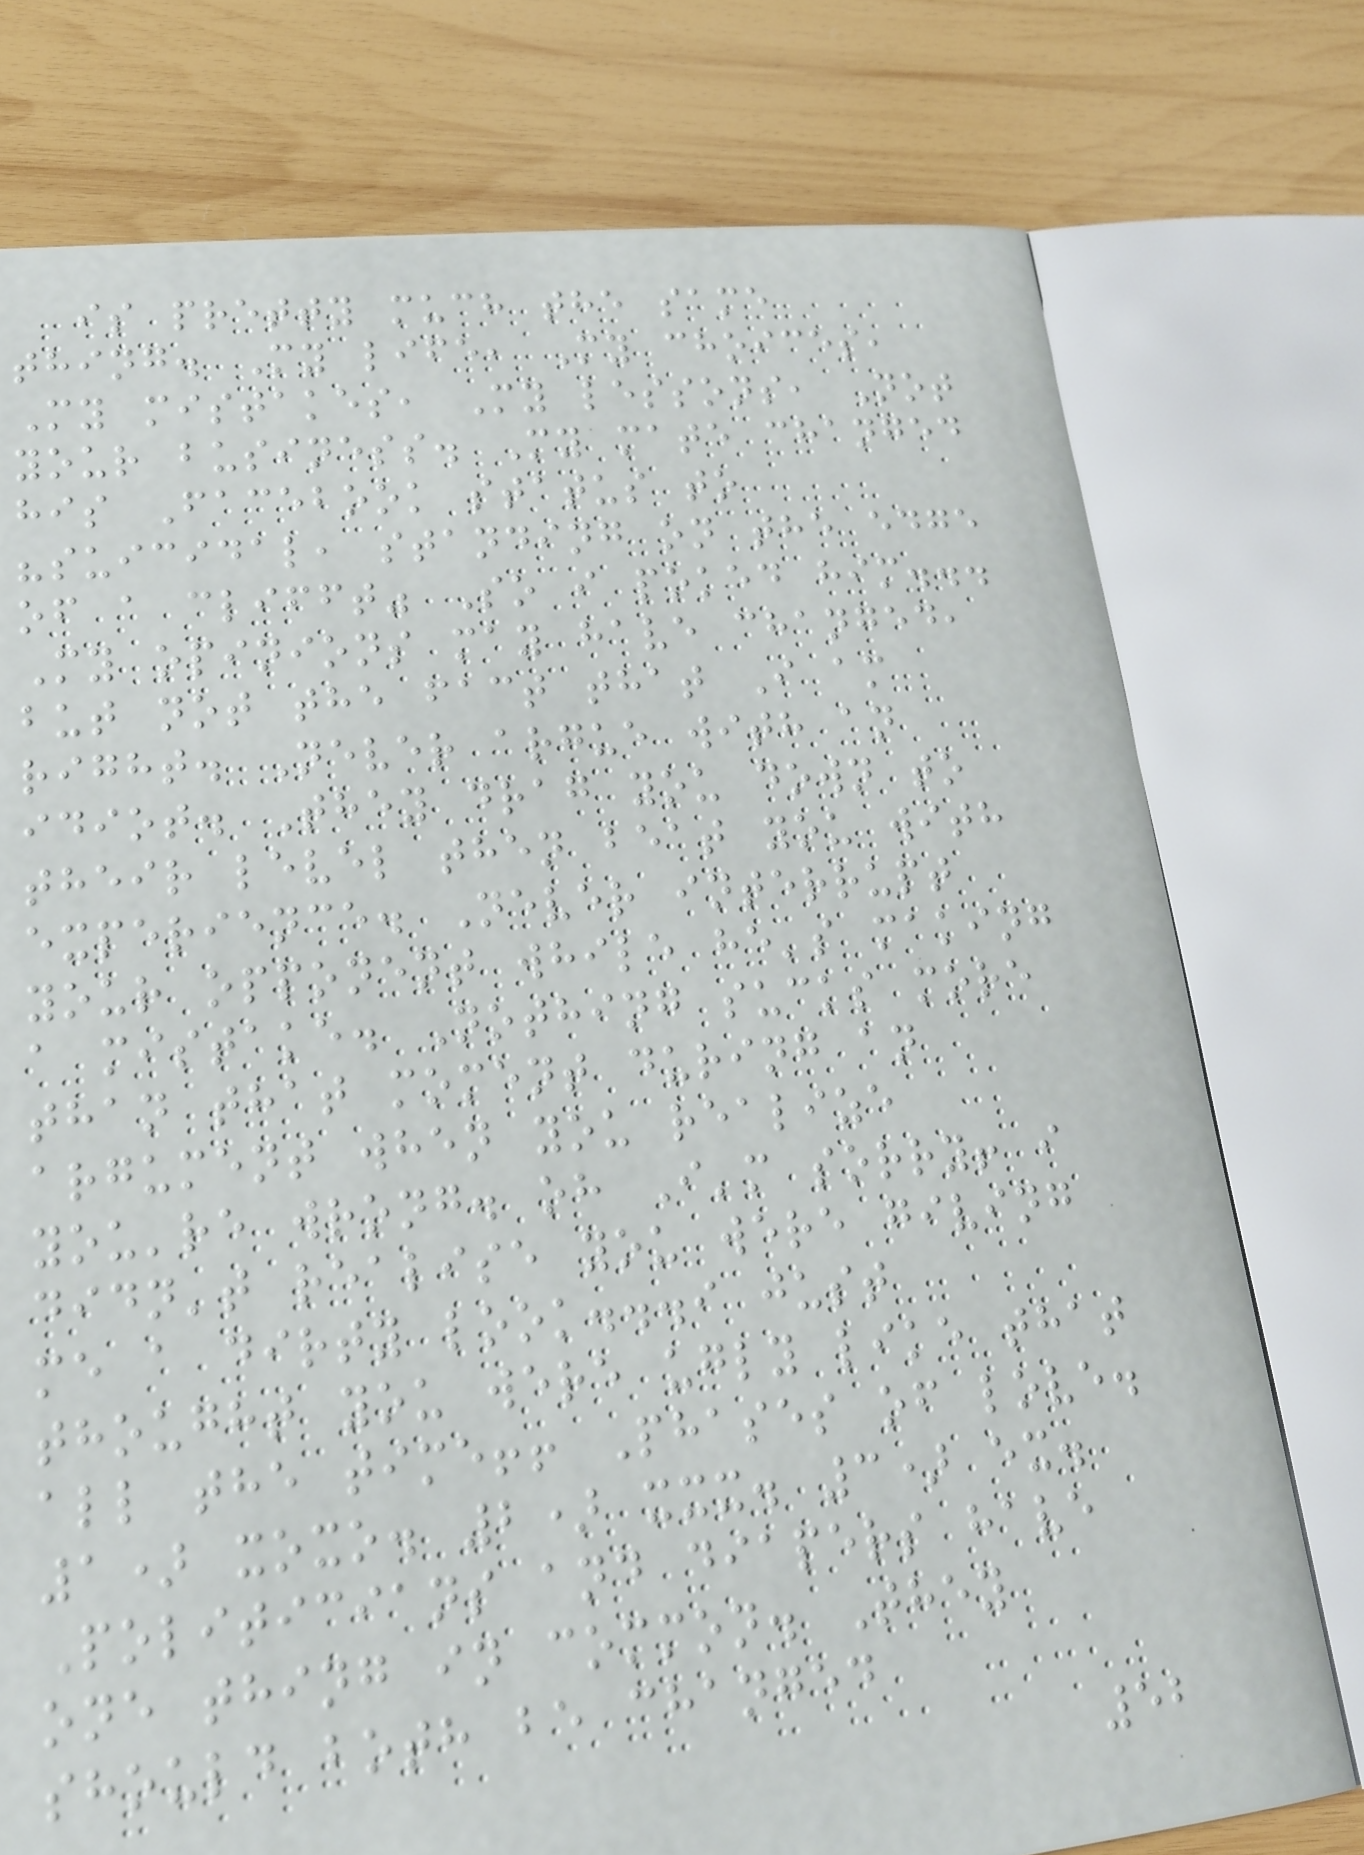is pretty much the same
thing. My life, My choices,
My mistakes, My lessons, Not
your business. My mate changed
his Facebook status to
"suicidal, standing on the edge
of a clifft" So i poked him...
My opinions may have changed,
but not the fact that I am
right. Never argue with an
idiot. They drag you down to
their level then beat you with
experience. Never interrupt
your opponent while he's making
a mistake. Nothing sucks more
than that moment during an
argument when you realize
you're wrong. oh I'm sorry! i
didn't realise you were giving
me a dirty look...i just
thought you were ugly like that
all the time!! Phases of love.
1) xoxo. 2) xxx. 3) ex.
Politicians and diapers have
one thing in common. They
should both be changed
52
